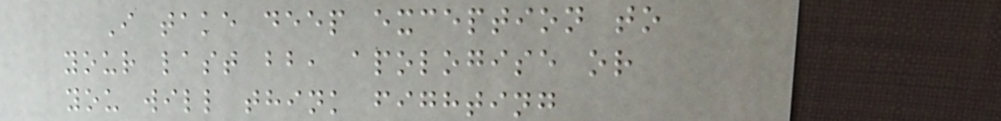I take deep exception to
your last bb, apologise or
you will think fighting
